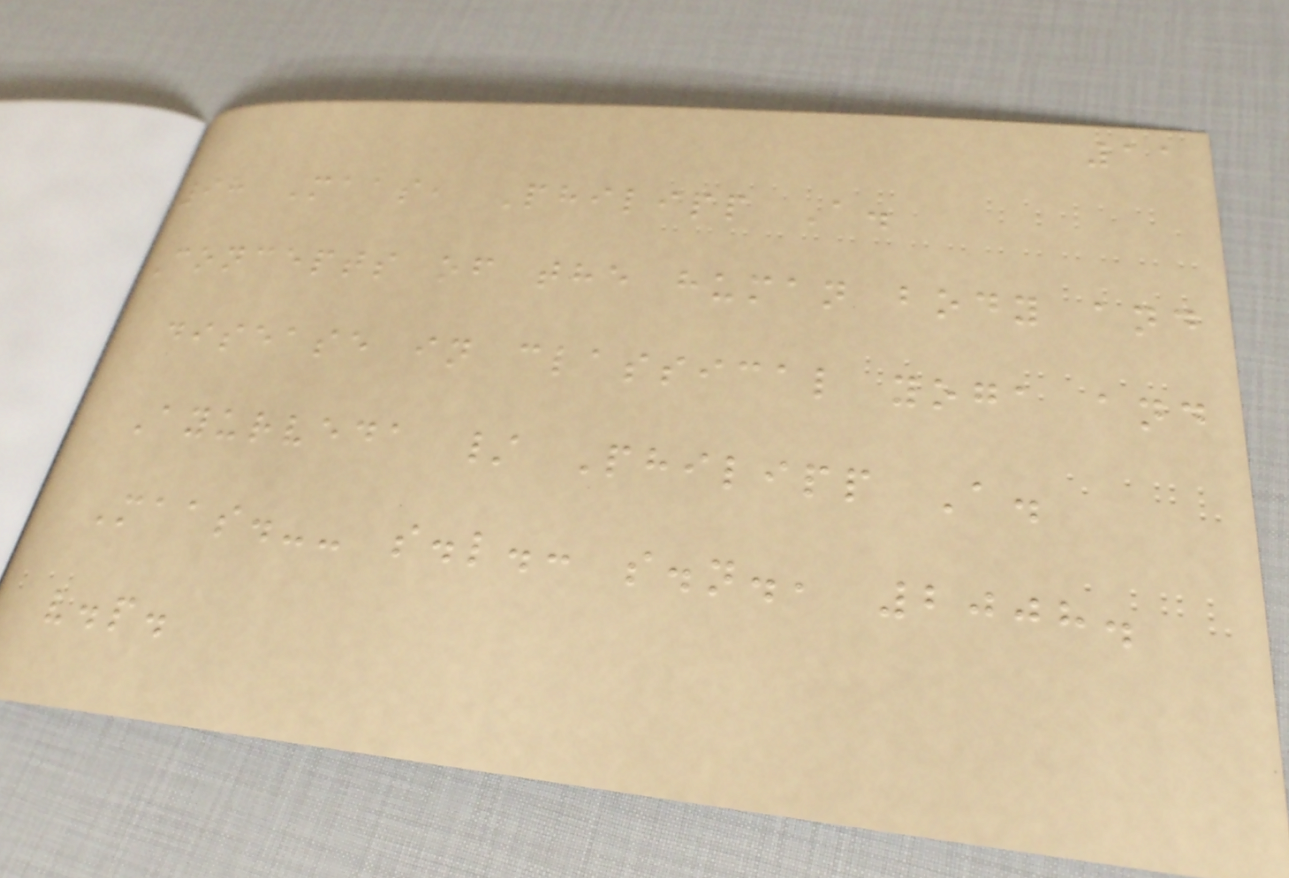11
98 Maas, Philipp A.
Concepts of the human body and
disease in classical yoga and
Ayurveda / Philipp A.
Maas.-- s.l.: s.n., 2008.
v.p.
